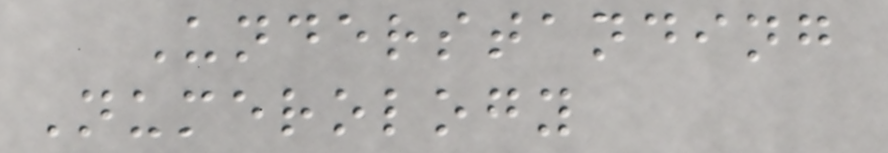Understanding
Numerology
